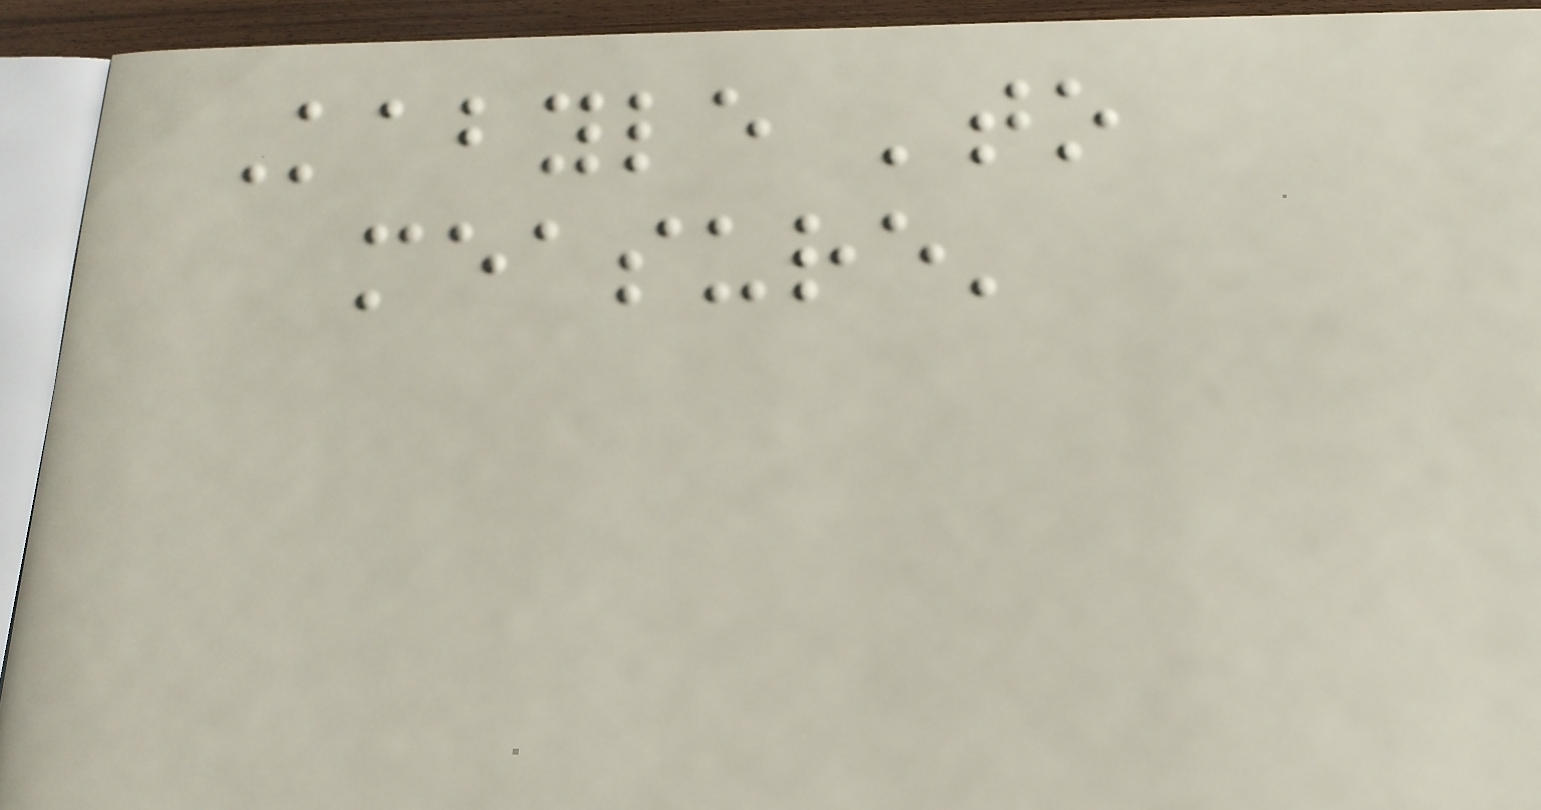Kabyle 'to
measure'
